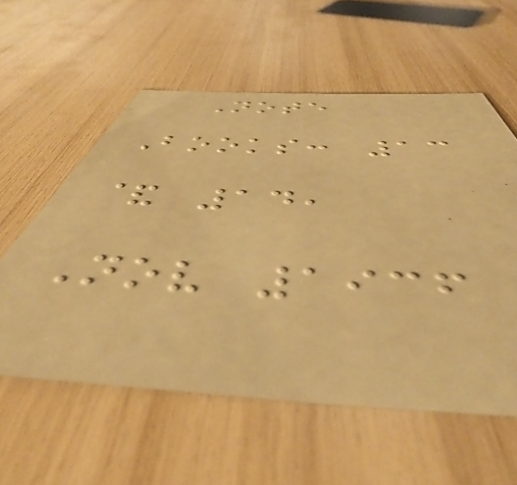Note
Books: 13
& 14,
Nov 1936
